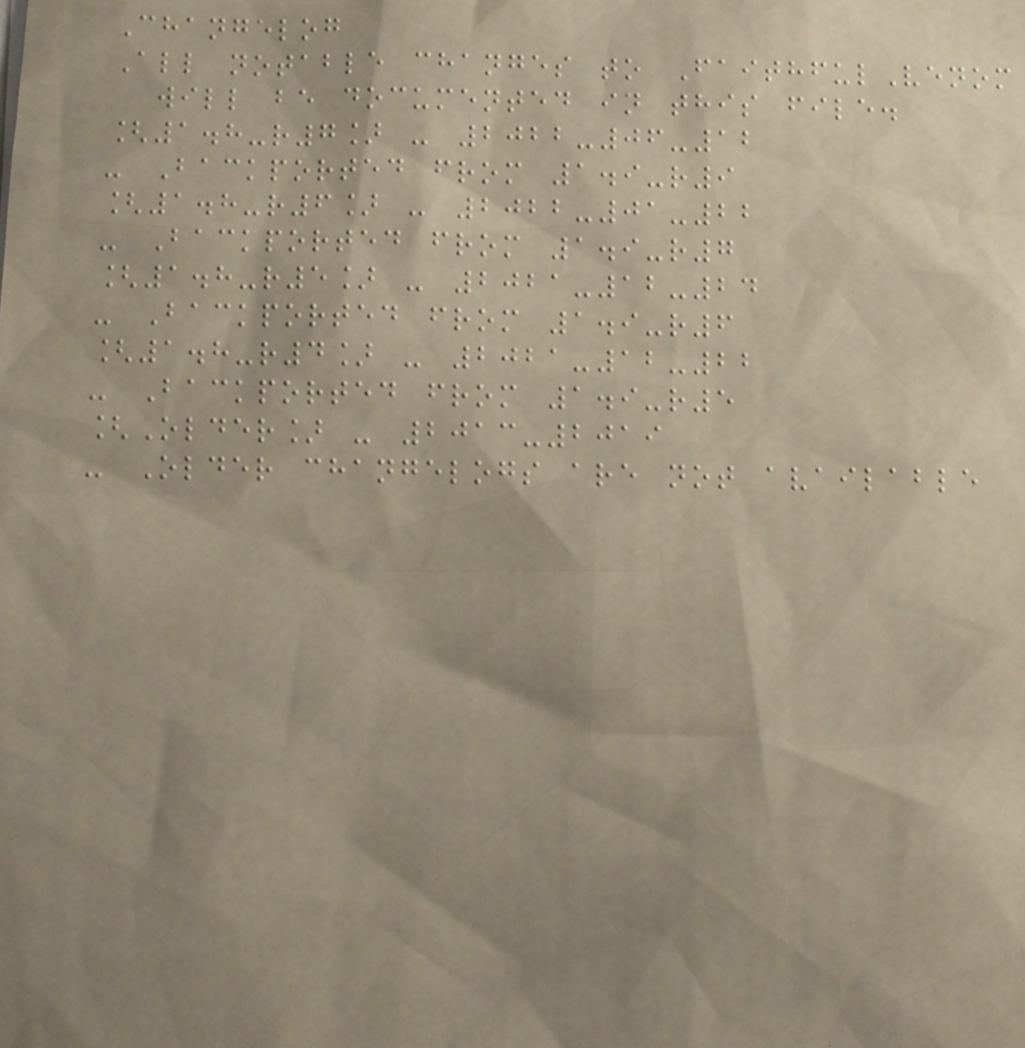Changelog
All notable changes to FaithfulVenom
will be documented in this file.
[1.8-r7] - 2022-06-12
- Backported from 1.9-r9
[1.8-r6] - 2022-01-22
- Backported from 1.9-r7
[1.8-r5] - 2021-12-24
- Backported from 1.9-r6
[1.8-r4] - 2021-12-22
- Backported from 1.9-r5
[Older] - 2013-2019
- Older changelogs are not available
